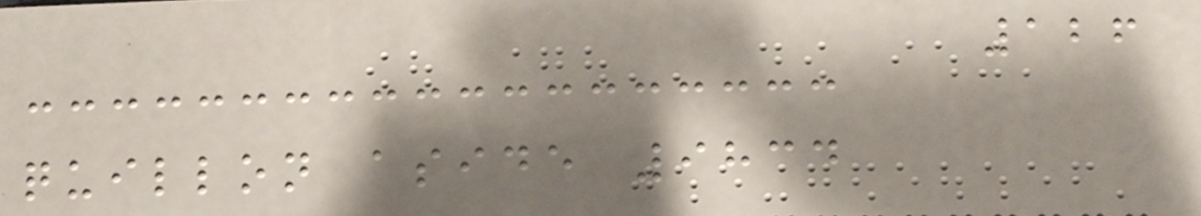126
quillon aside 9834
